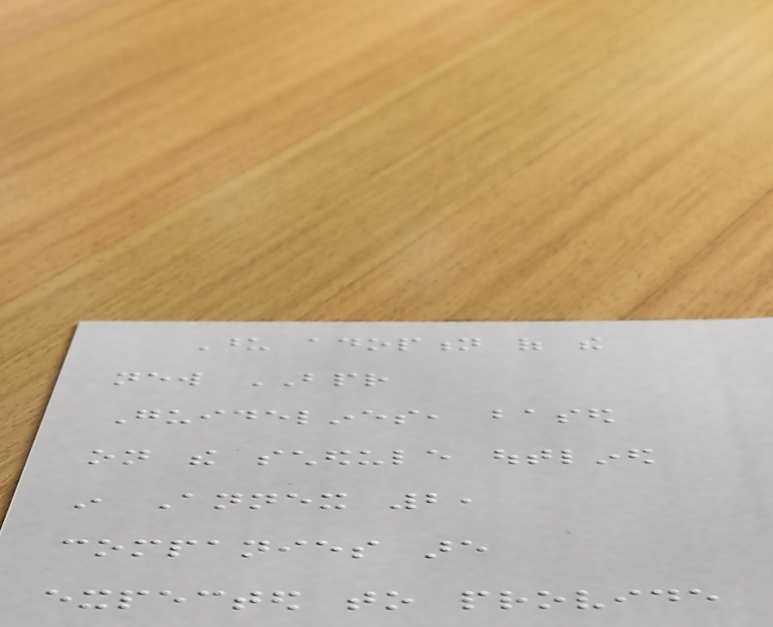Upon adoption of the
new BPR
Guidelines, based
on the schedule outlined
in Annex 2,
companies are
expected to provide
